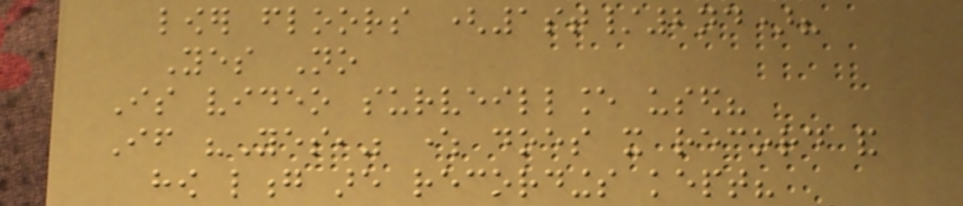lower floors (1st/2nd)?
Yes No
Is video surveillance used?
If "Yes," where does it record and
how long are recordings kept?
